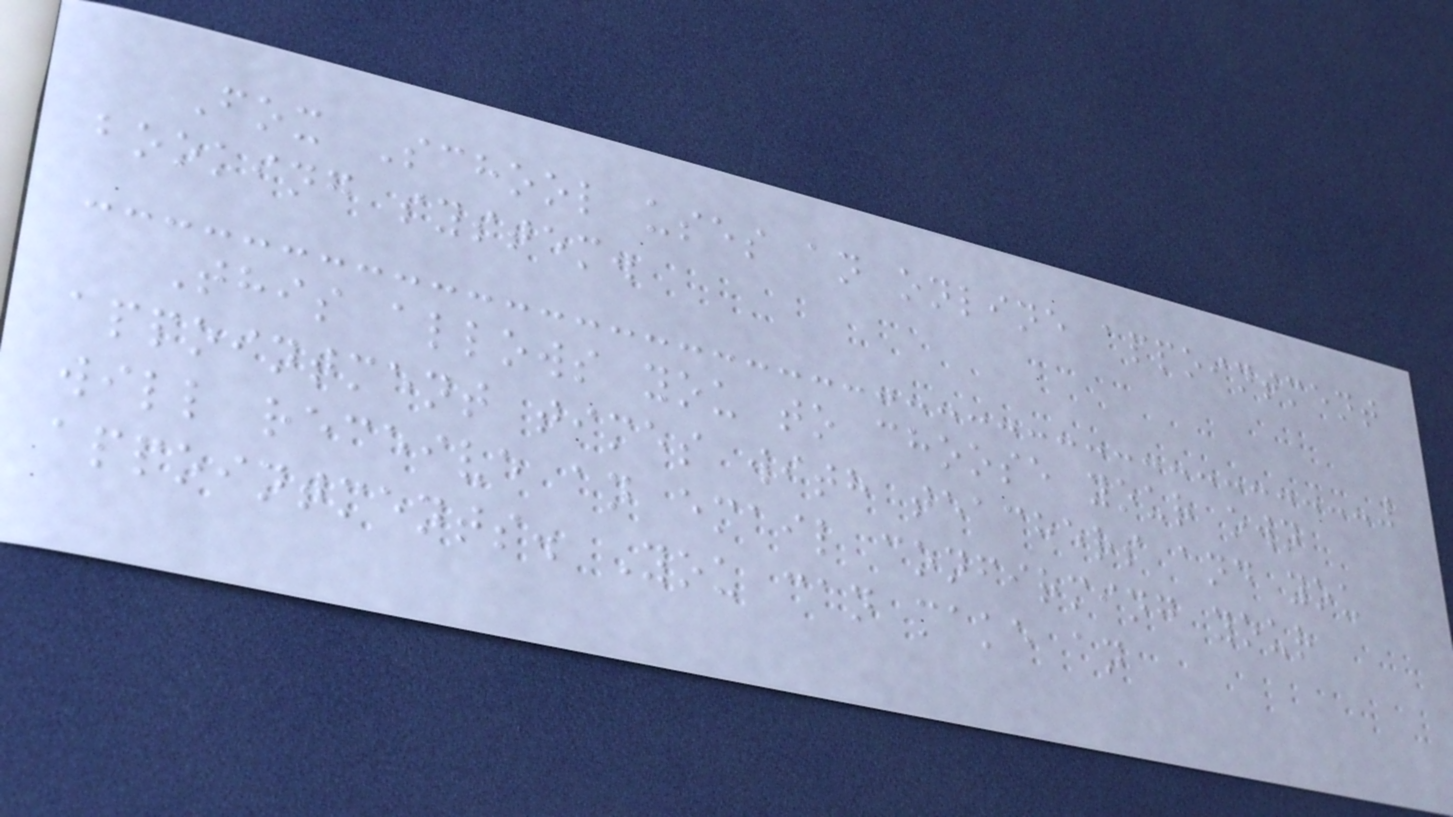Fox School uses an online appointment
booking system.
This allows you to choose your own
appointment times with teachers and you
will receive an email confirming your
appointments. You can make an
